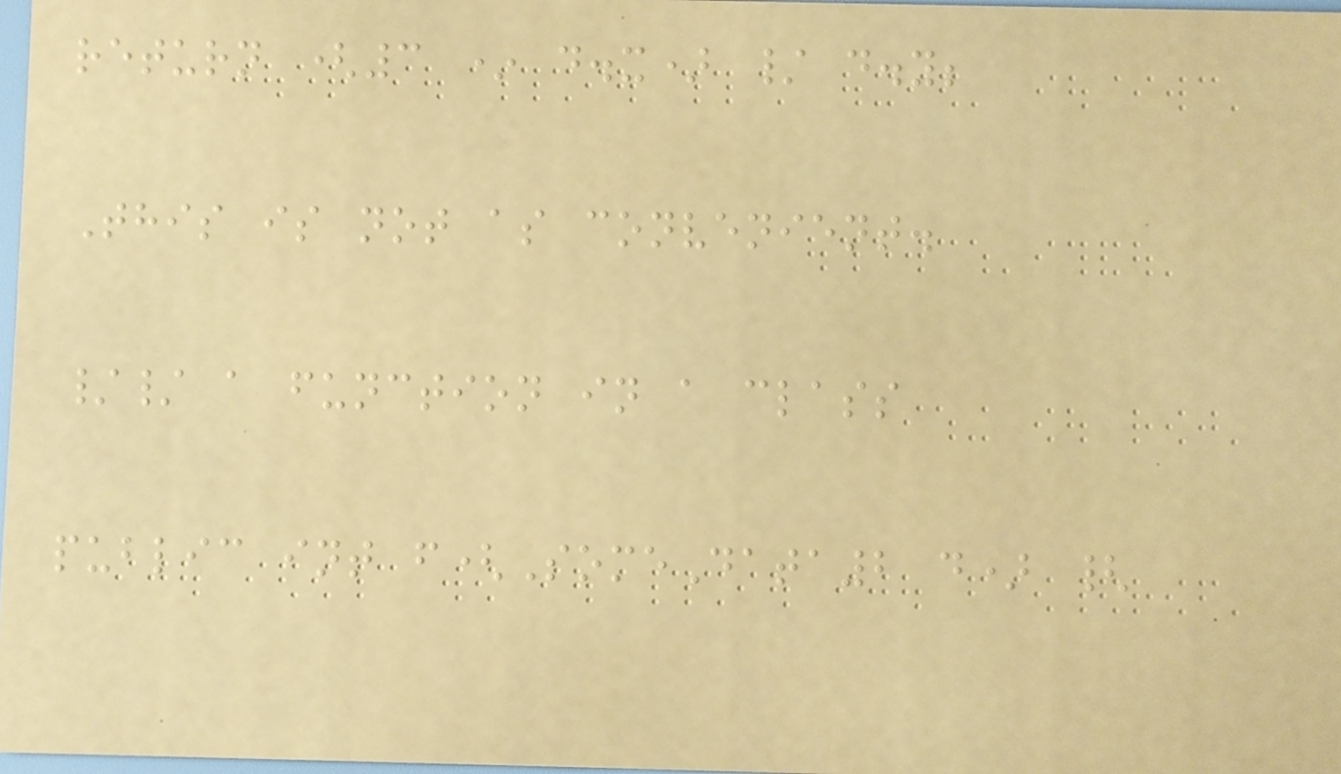return (3 * d.x) / d.y;
This is not as convenient.
// a function in a class
public int f(SomeData2 d) {
